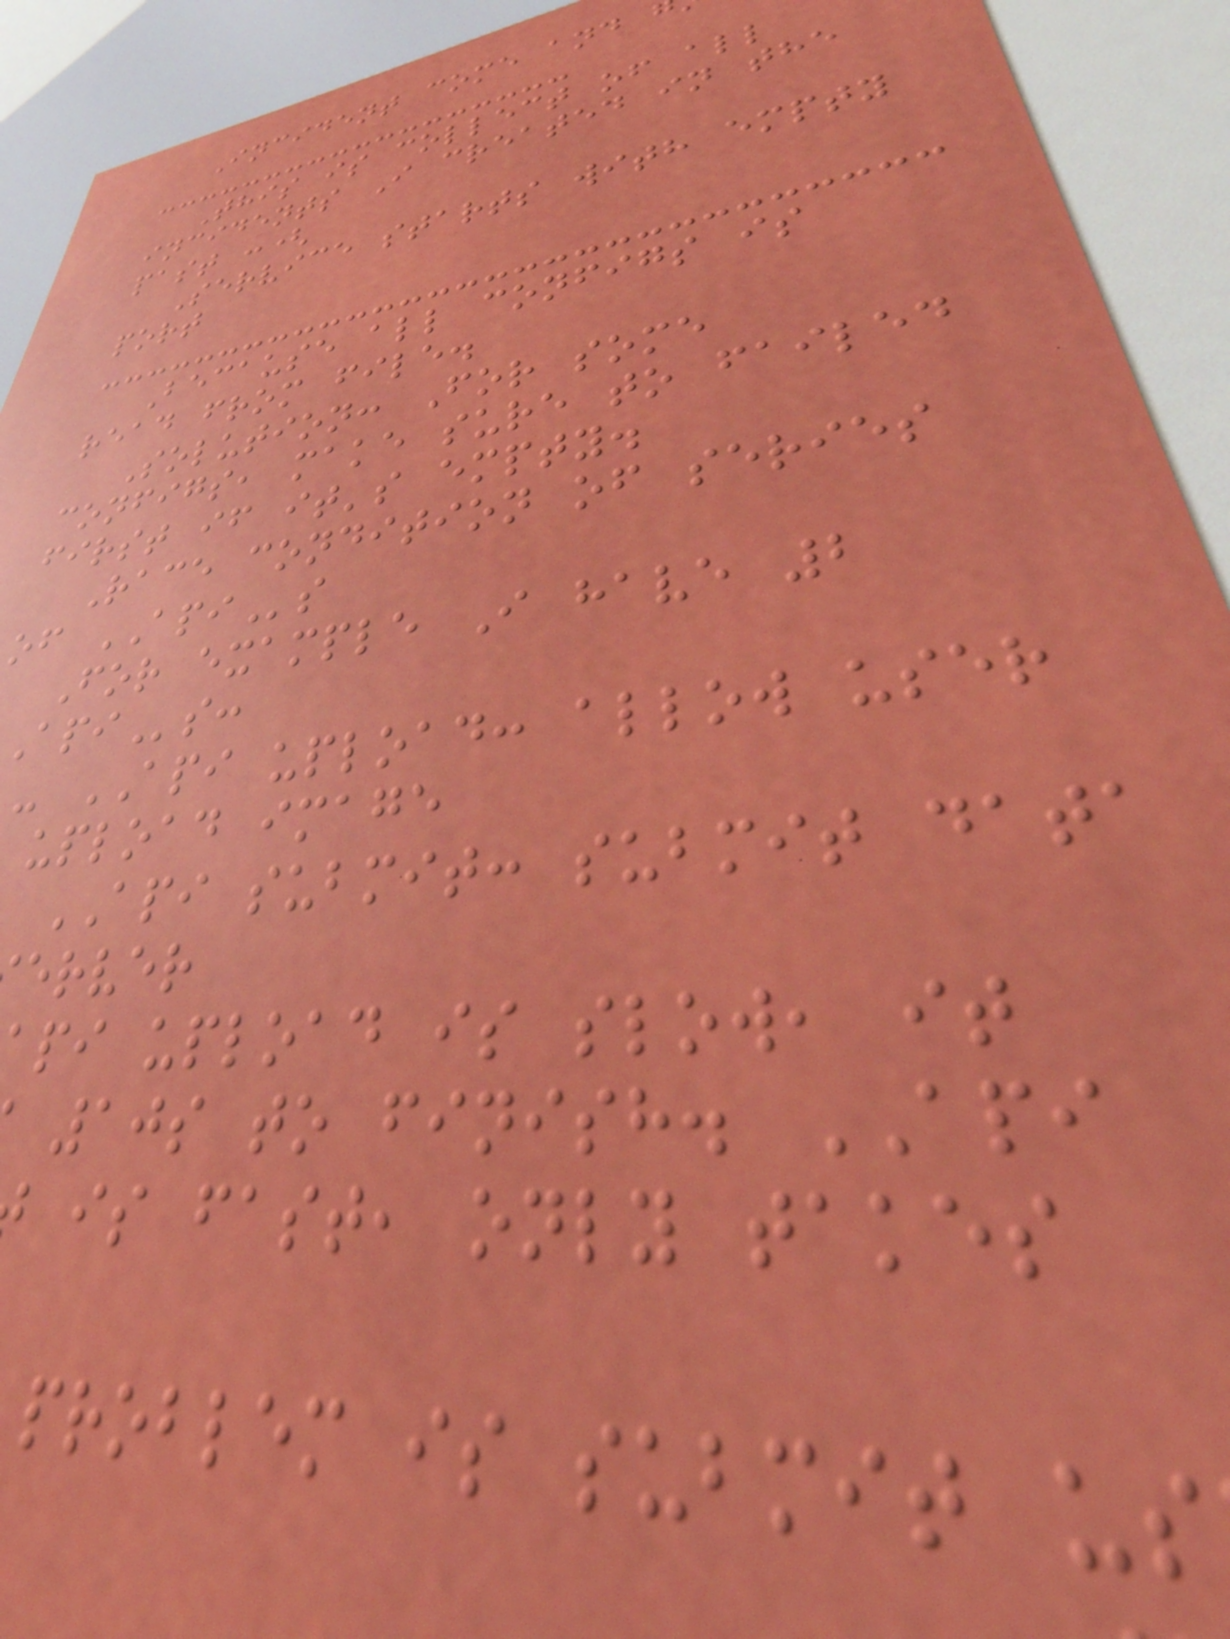Incident come and
This is collect of all
incidents I created in the
past :(
Service starts with empty
port
Because all configs is
read from file.
Solution: For some
configs, make sure to failed
first if it's empty.
Race condition of series
of APIs
For example I have 2
- API upload: allow user
upload image
API submit: submit data
erver
pi upload is slow, it
10s to finish. API
is fast, only takes
problem is submit us
